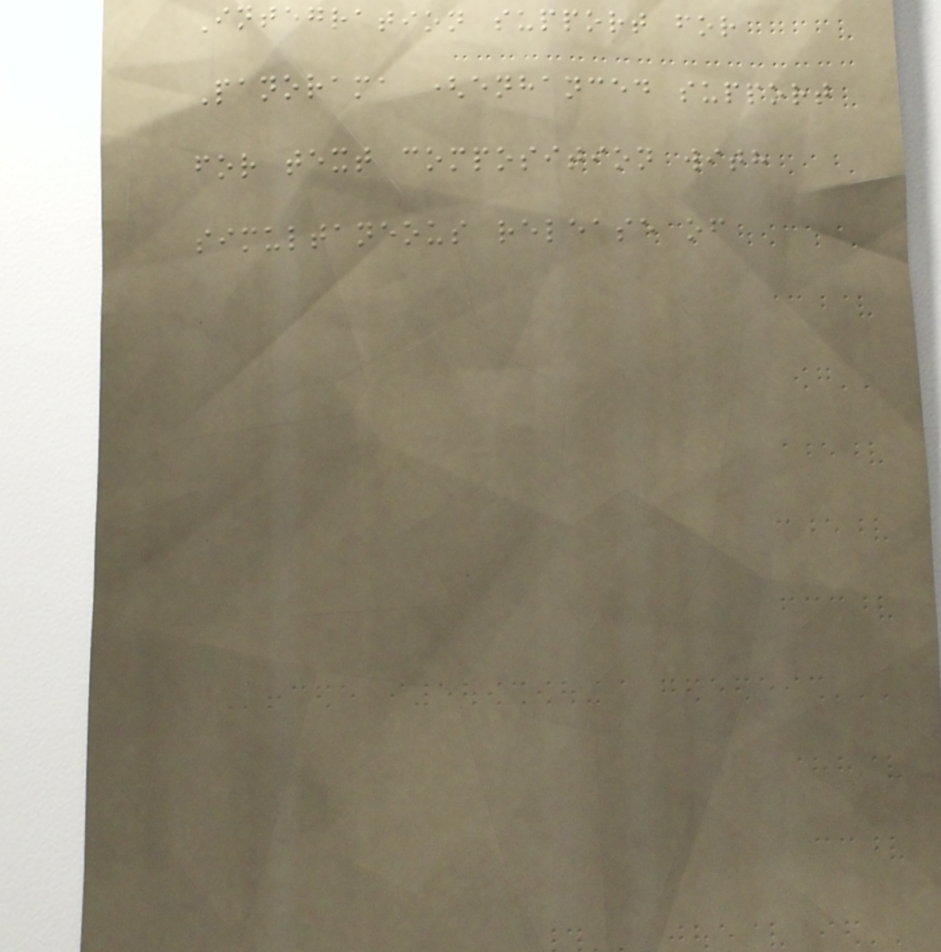Integration support for
Panorama (enhanced support
for text composition with
simultaneous release of
